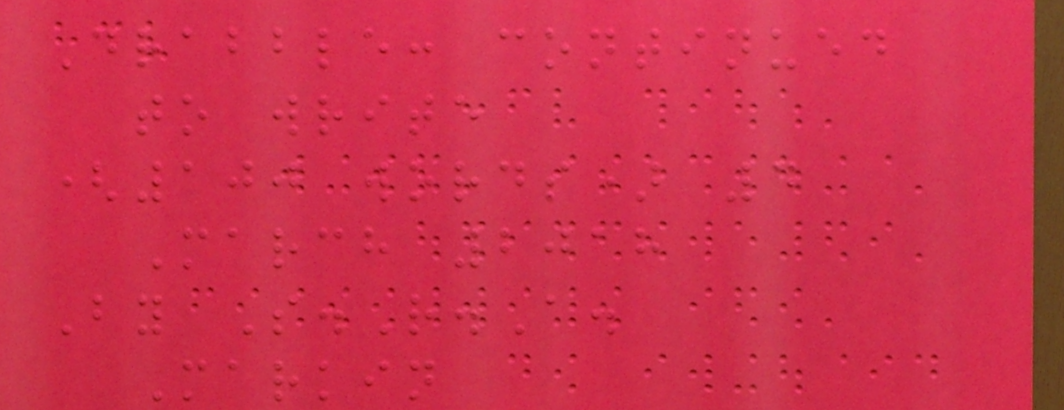Drabble: continued
to write
(100 words) 4
March 2018
By S.R.A.
Markin
